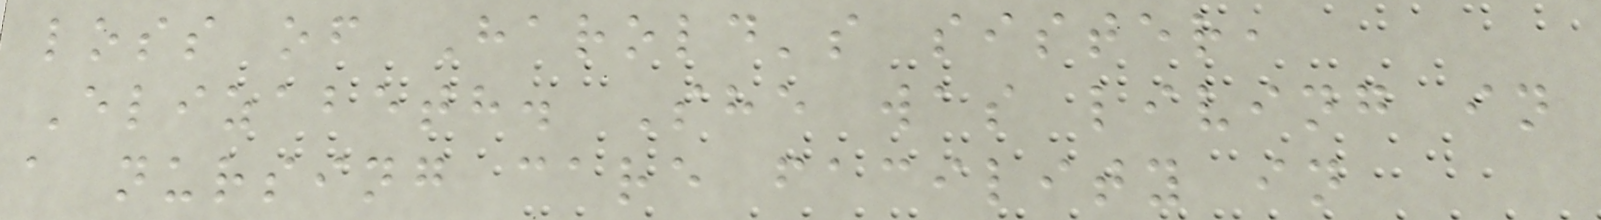loss of Harold's sister,
Elizabeth. She was living in
a nursing care facility in
